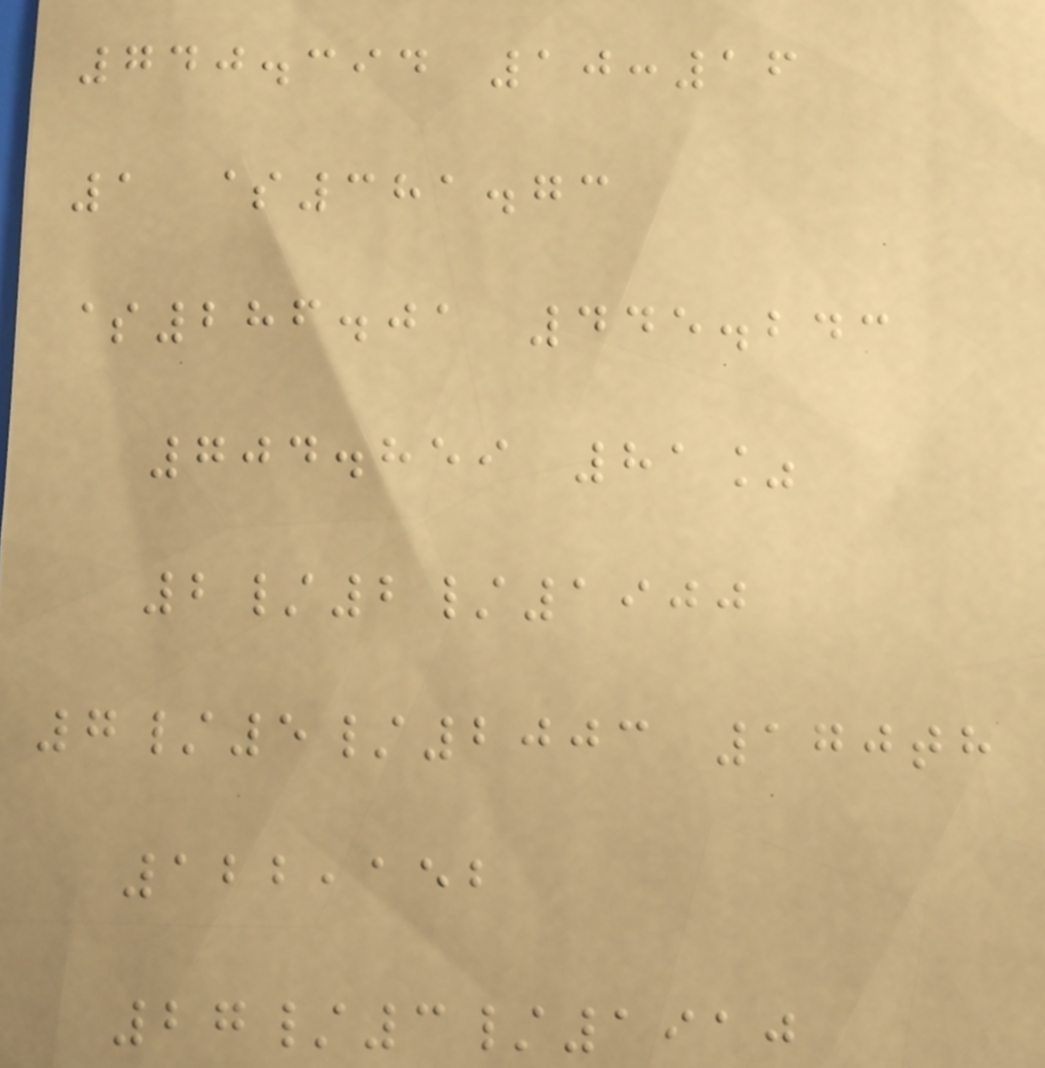740.394 10:16
1 $381.73
$286.01 445.243
704.859 81%
2/2/1900
7/5/2003 170th
122,152
27/3/1910
